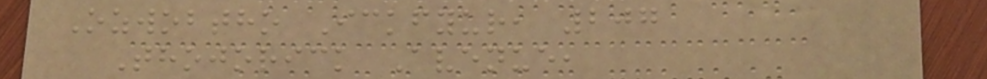Ozwobtho Ickfyur, 207
Thojorick Avenue,
